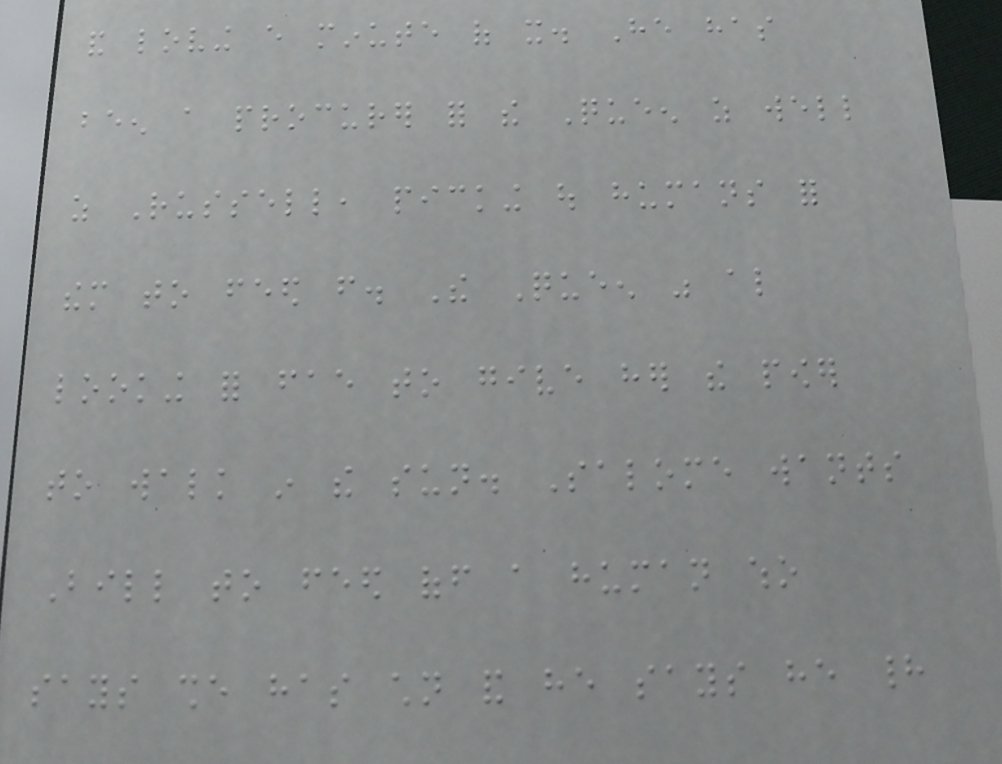and loving every minute of it. He has
been a procurer for the Queen as well
as Russell, picking out humans for
them to feed from. The Queen was also
looking for fae to give her the power
to walk in the sun. Salome wants
Bill to feed off a human who
says she has children and he says he had
